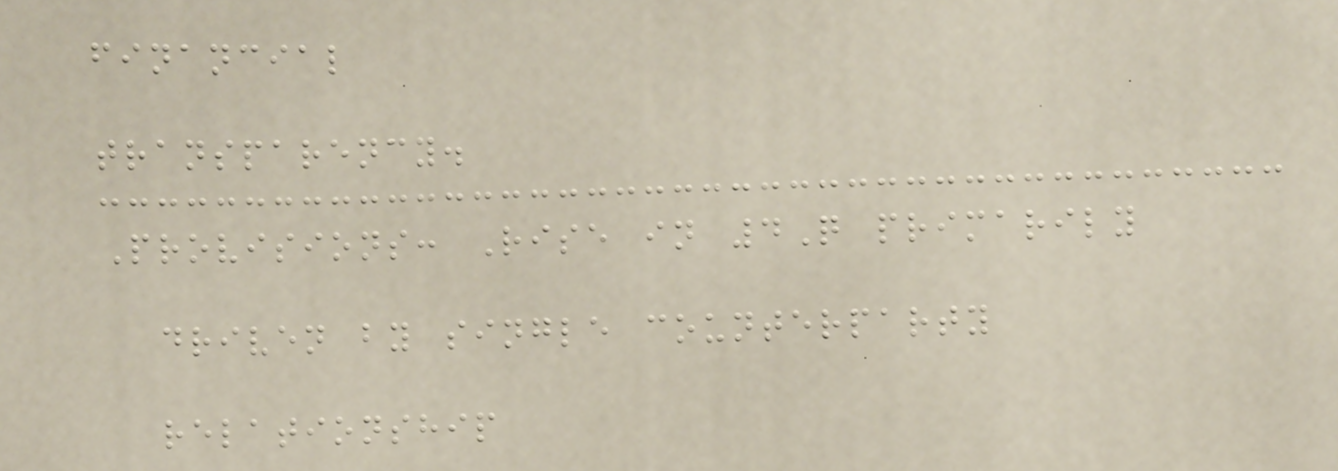financial
transparency.
Provisions: Rise in 4Q primarily
driven by single counterparty
relationship
